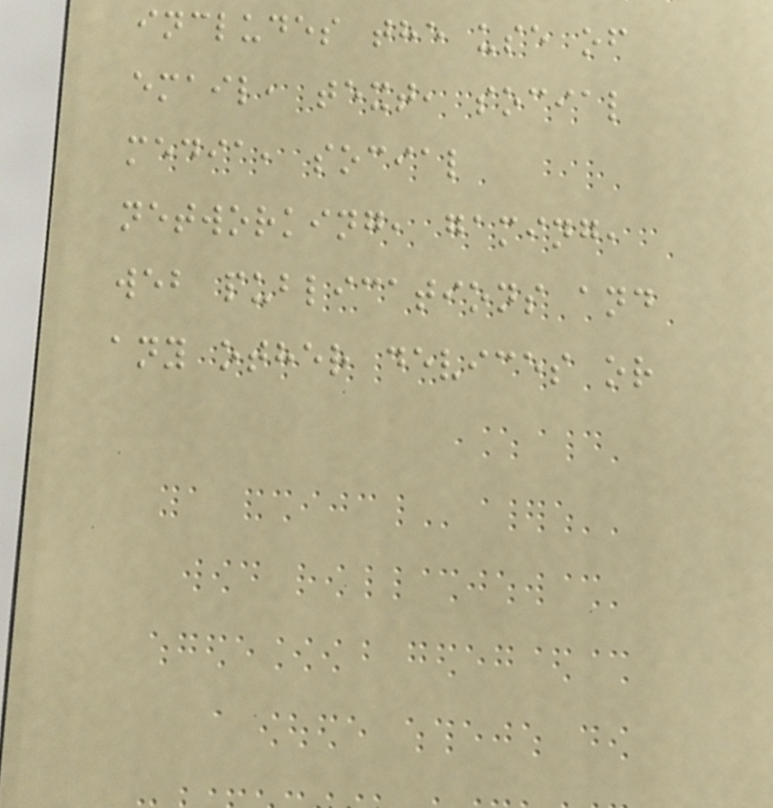includes the use of
email, text, social
media, social
networking, gaming,
web publications and
any other devices or
